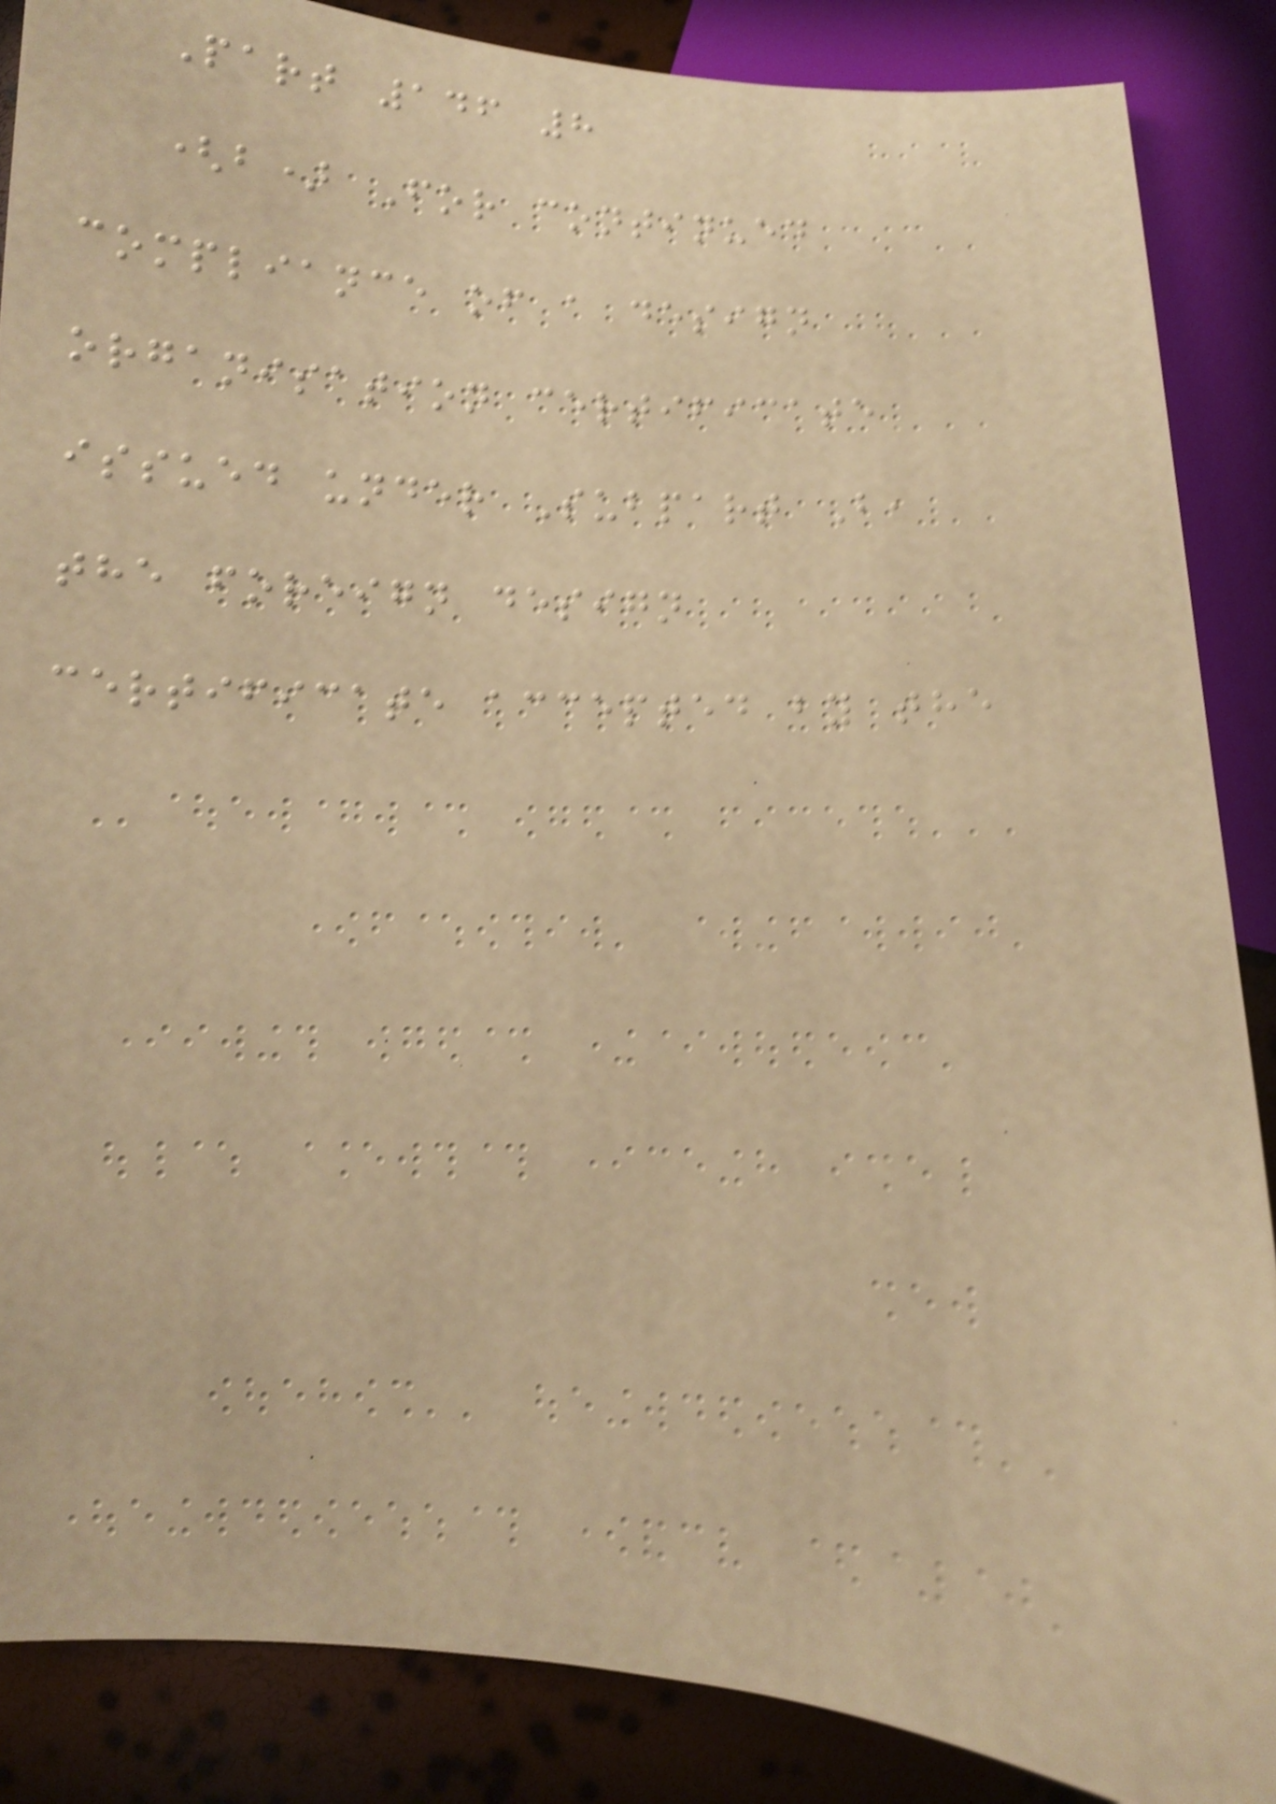Part 146 8
(b) For continued
compliance of a design
organisation certificate
issued under Subpart B,
the foreign design
certificate accepted by the
